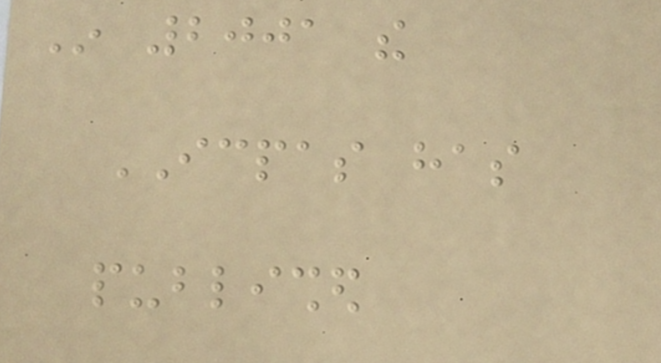In 2001 the
ICPAS has
published
